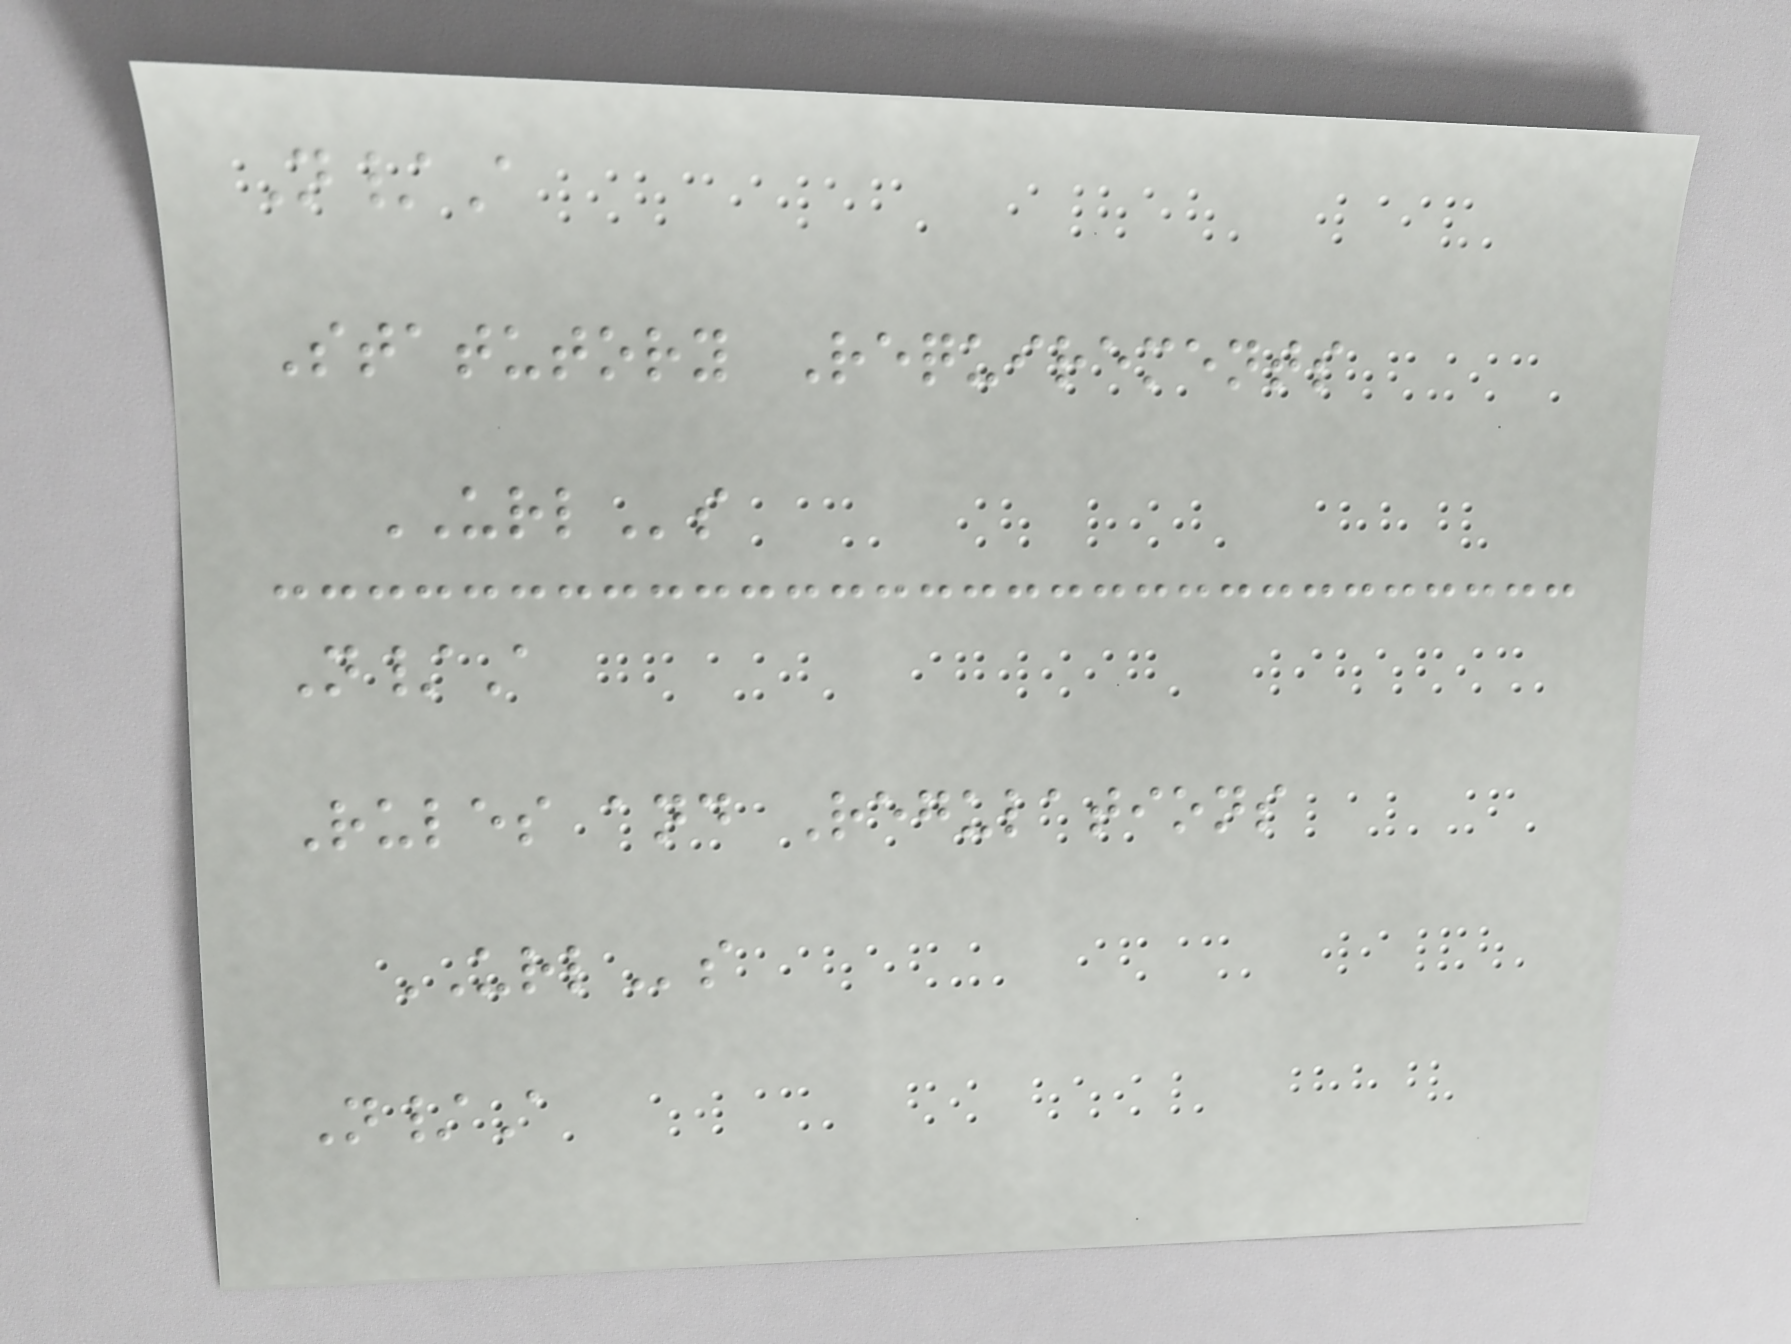N/A
Statutory Requirements
URLs
N/A
Rules and Regulations
URLs
N/A
